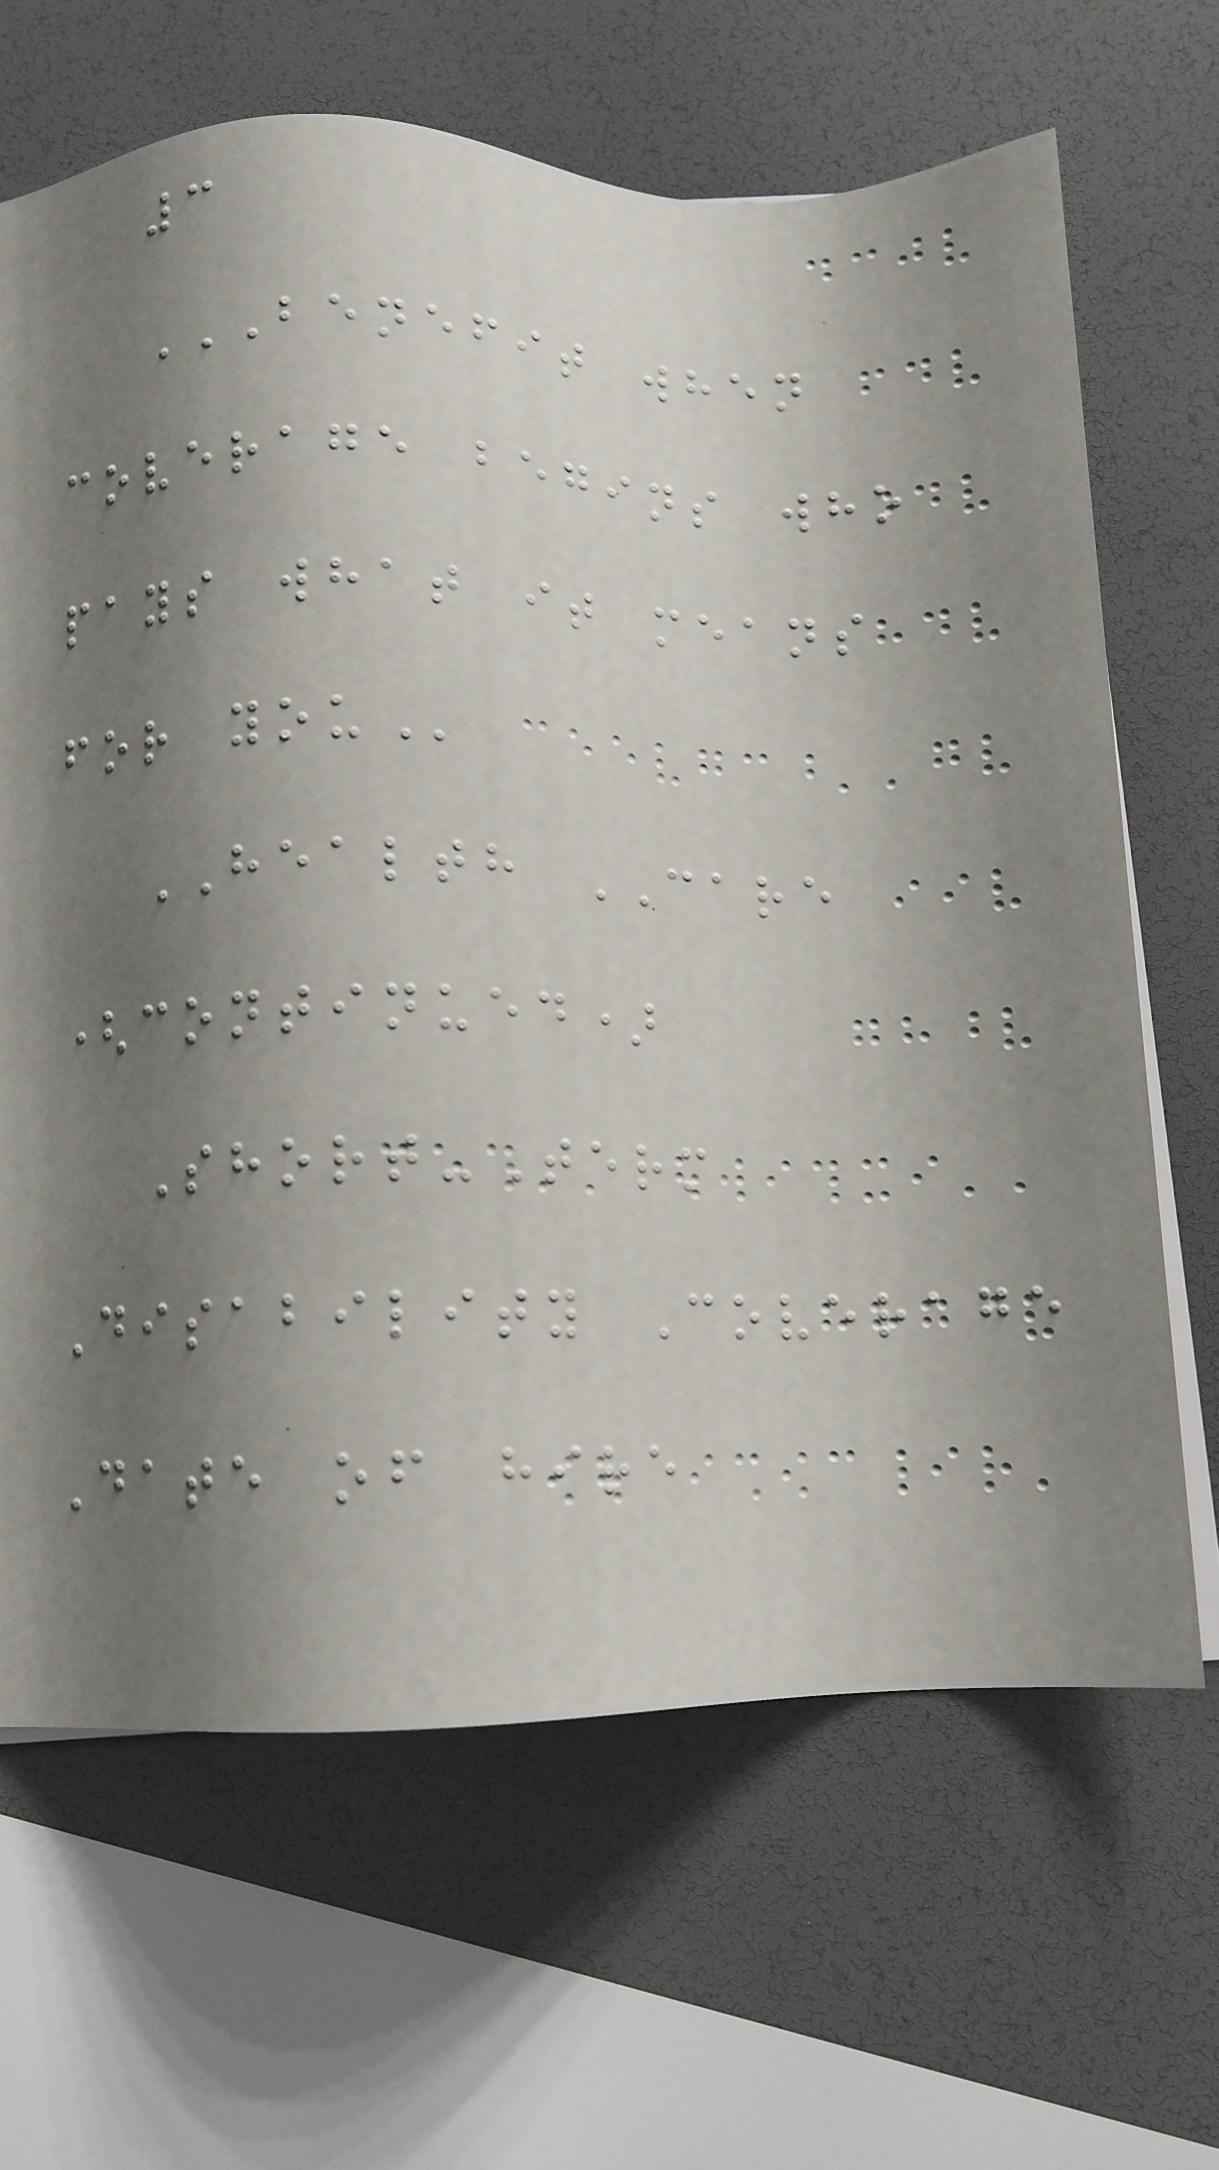3
BENEFIT WHEN
COVERAGE BEGINS WHO
PAYS WHAT IT MEANS
FOR YOU
HEALTH CARE
(continued)
Short-Term
Disability Coverage
Date of hire
